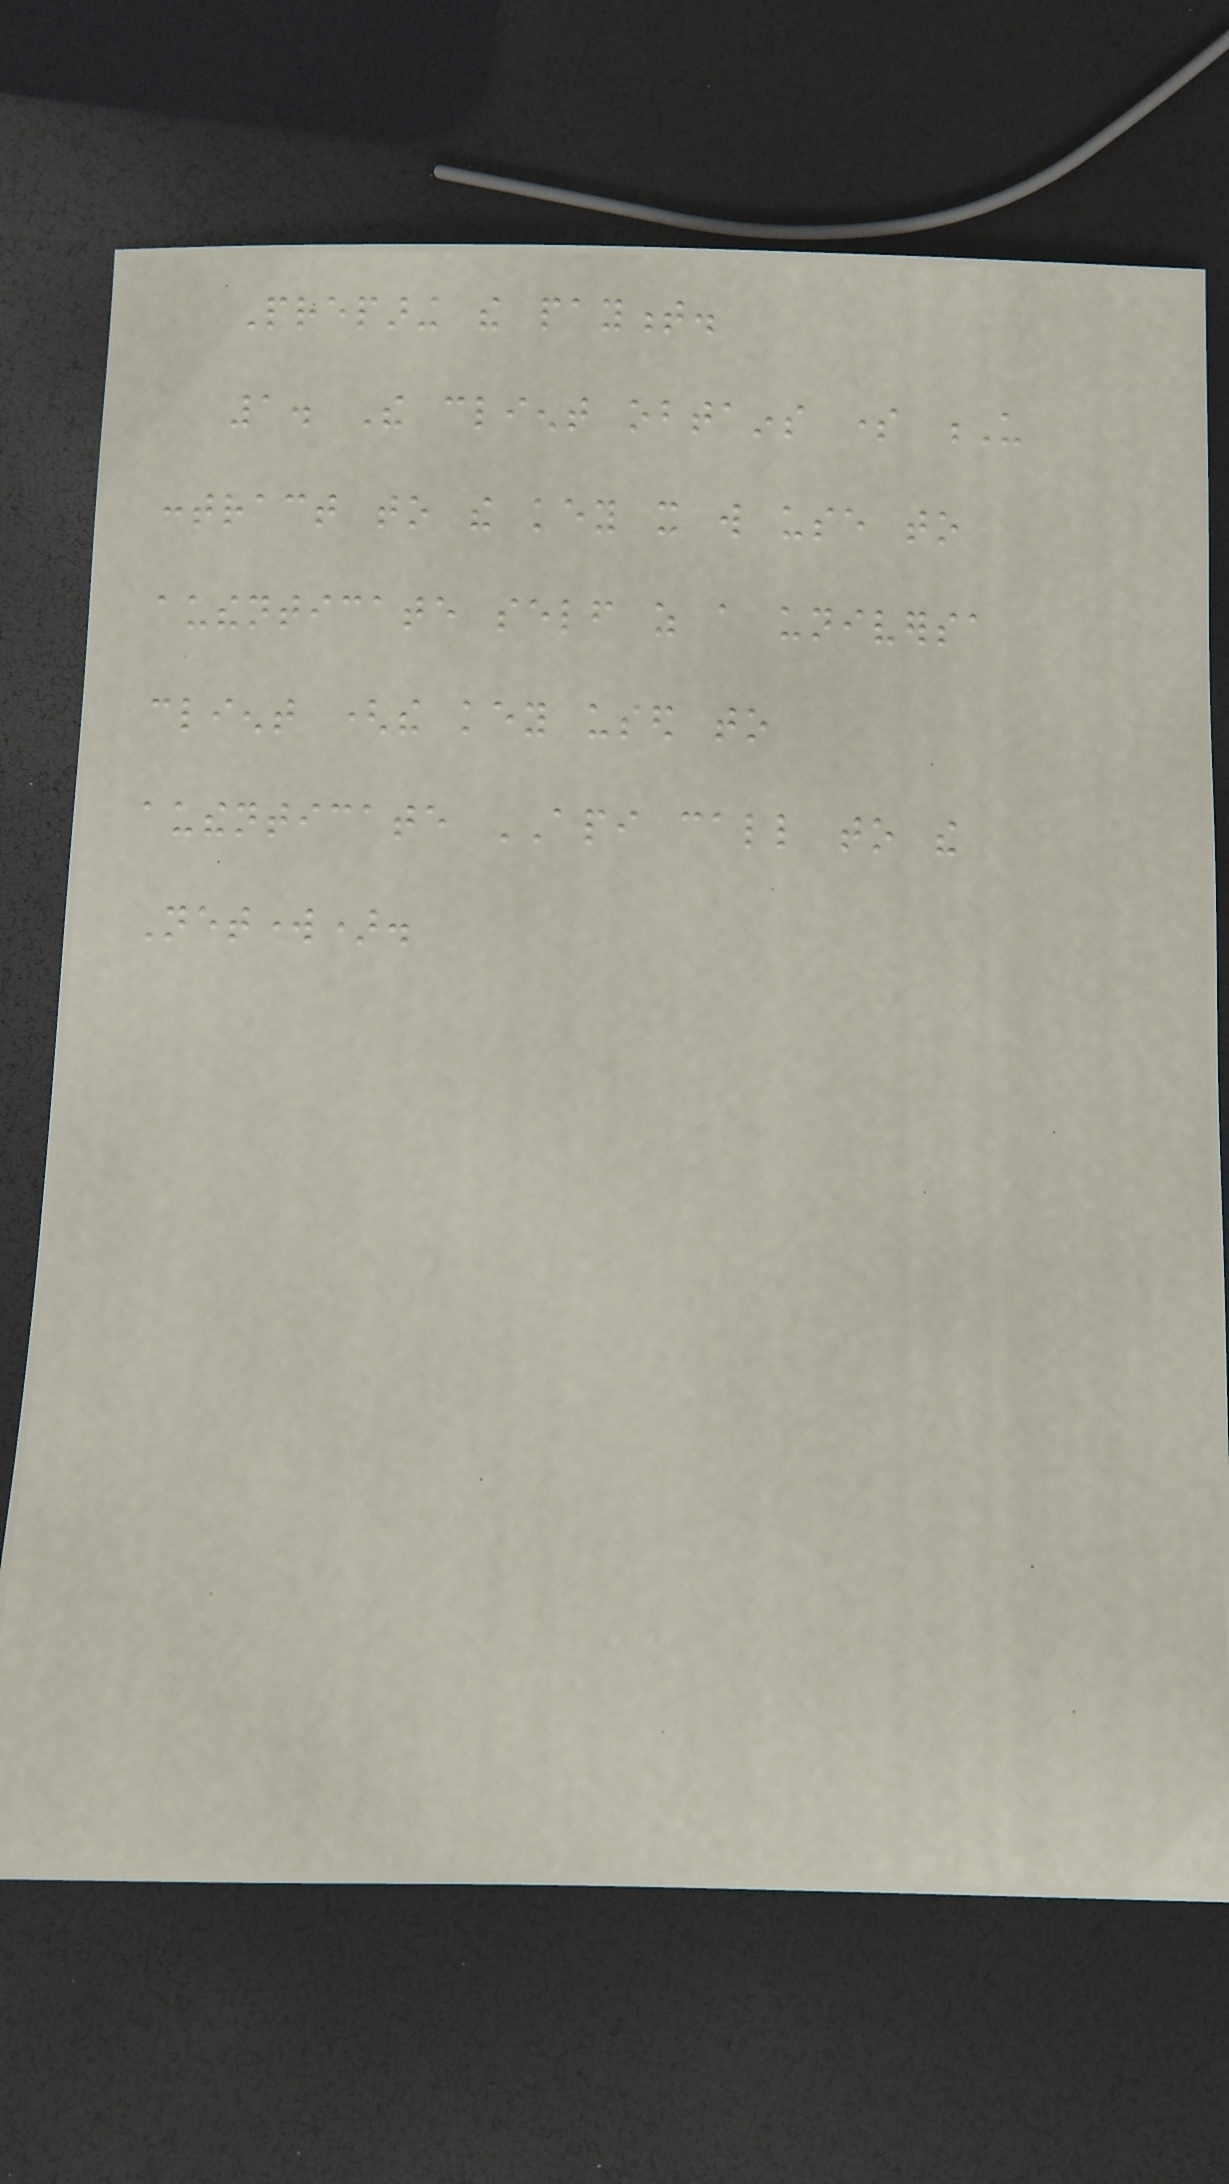Preparing the payment.
1. The client obtains some U
contract to the key it will use to
authenticate self as a universa
client (the key used to
authenticate API call to the
Network).
